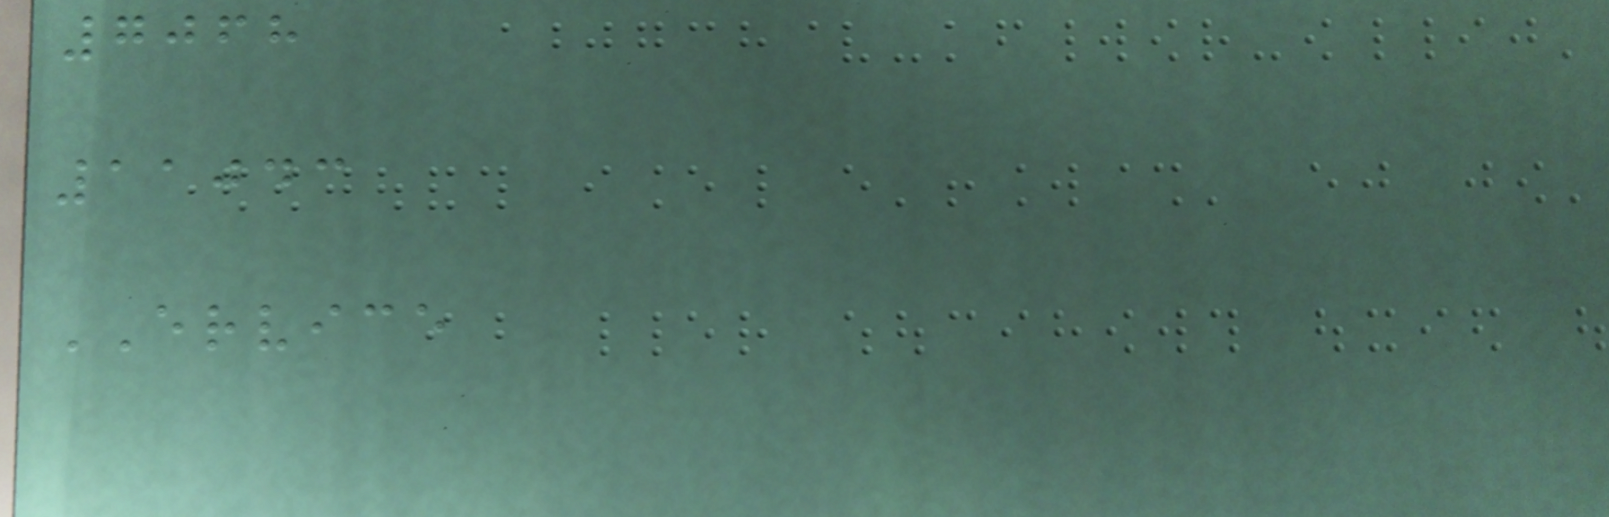7068
11043
ERVICE
